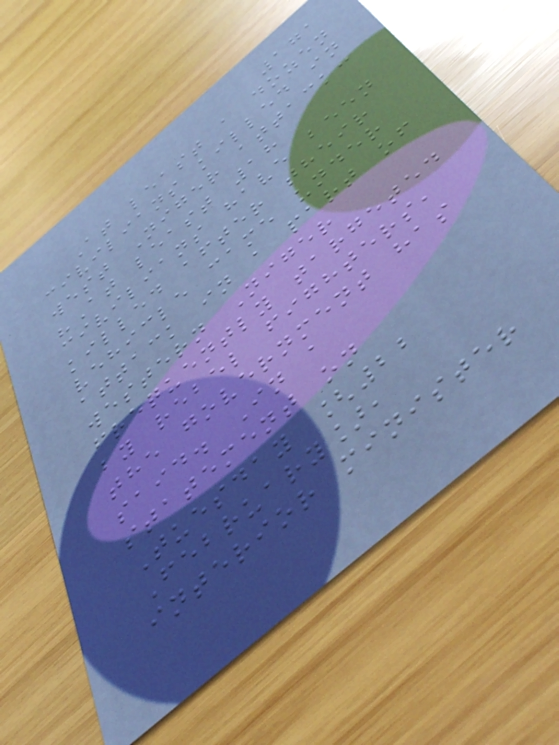171
At least a dozen
civilians killed in
west Niger attack:
"At least 18
civilians have been
killed after their
vehicle came under
attack in a part of
western Niger
frequently targeted
by rebel fighters,
the government has
said. In a
statement on
Tuesday [22
February],
interior minister
